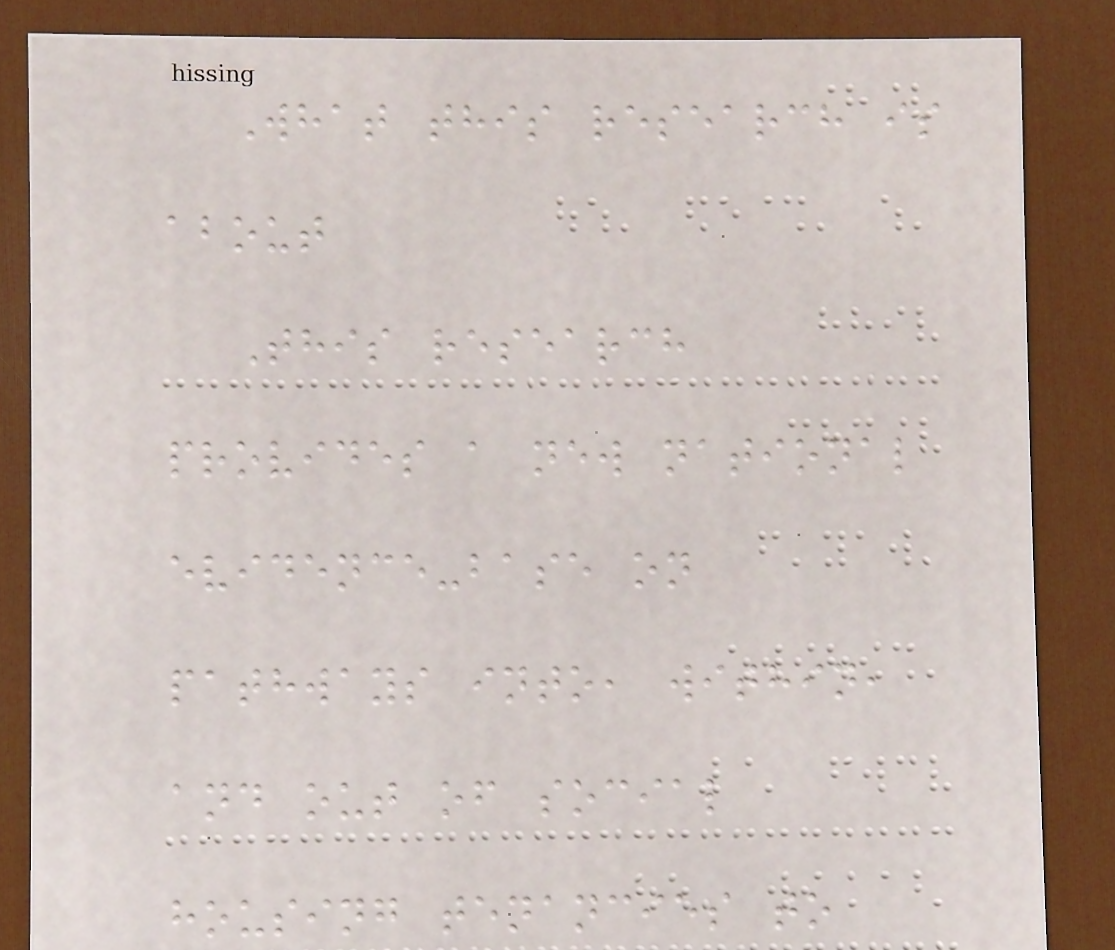What this research is
about
This research
provides a new national
evidence-base on
pathways into, within,
and out of social
housing tenancies to
